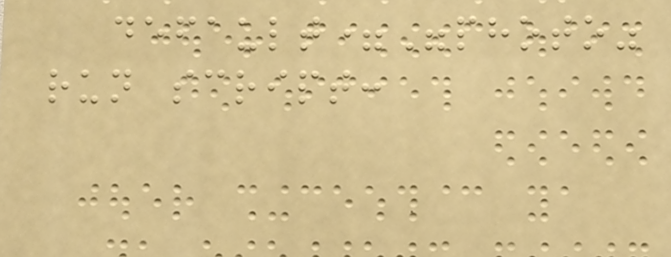default="photo"
run script:
